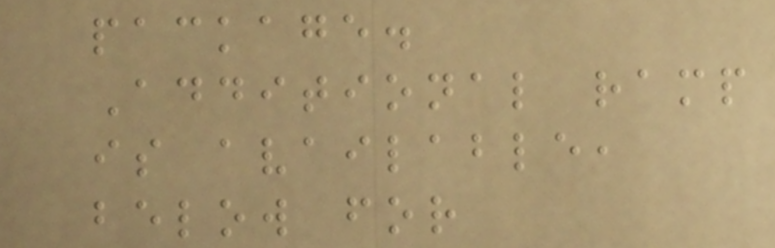package.
Additional ramp
is available,
below for
